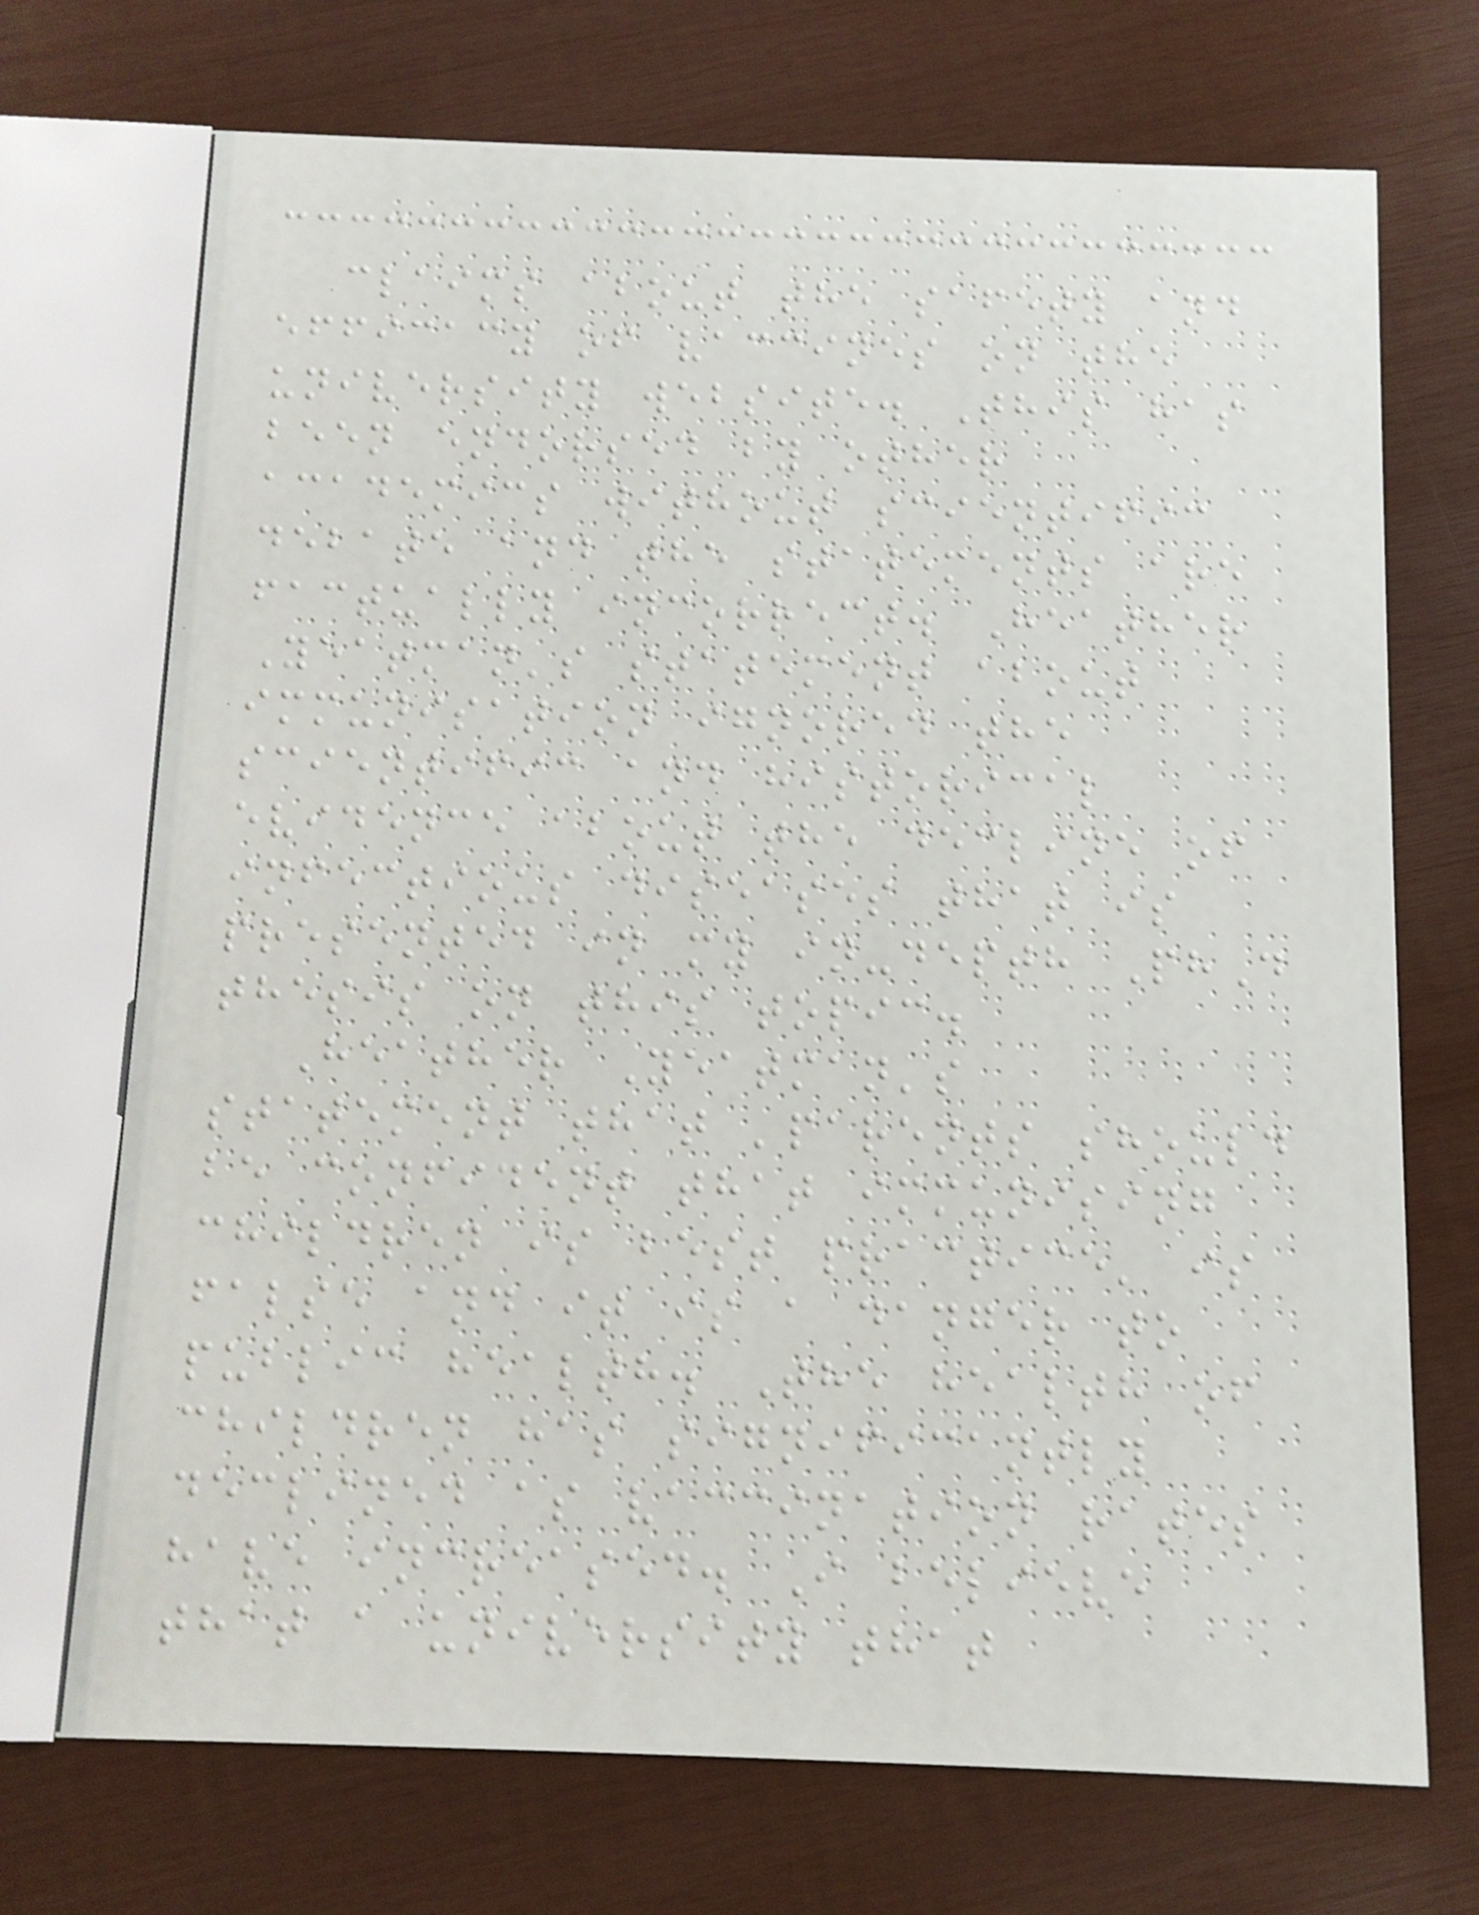claims about the safety and
efficacy of vaccines on the
university website. This has
been endorsed by other
academics without scientific
debate and the statements are
factually incorrect. Heather
Yeatman's statement about
immunisation ignored the
scientific and historical
evidence about the decline of
infectious diseases that is
presented in my in-depth PhD
thesis on this topic.
Heather Yeatman's
statement that 'parents should
be confident that immunising
children is best practice' is
false and it is a danger to
public health. The health of
children has significantly
declined as vaccination rates
have increased. I believe
that a university that
